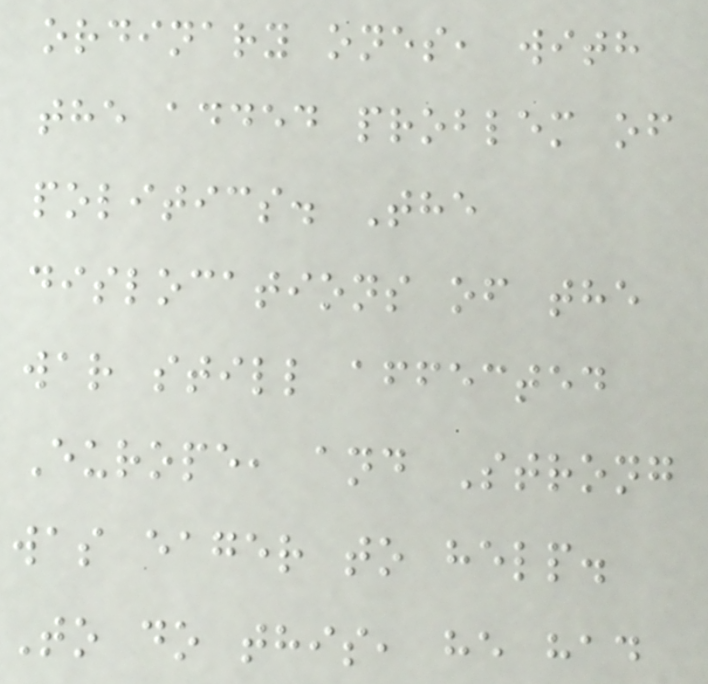ordinary ones, with
the added problem of
politics. The
dislocations of the
war still affected
Europe, and Strong
was eager to help.
To do this, he had
